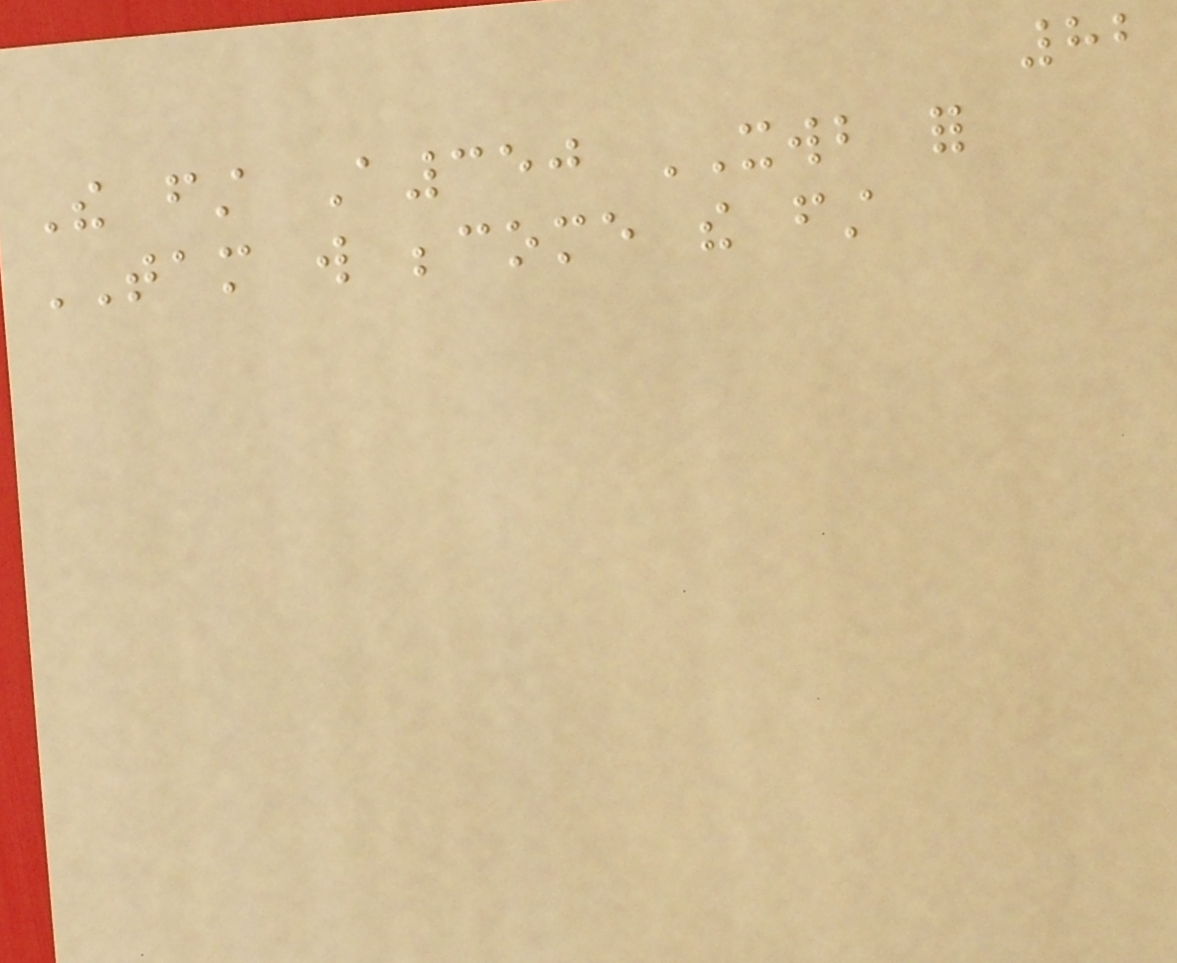82
The first A350 XWB for
TAM will become the first
